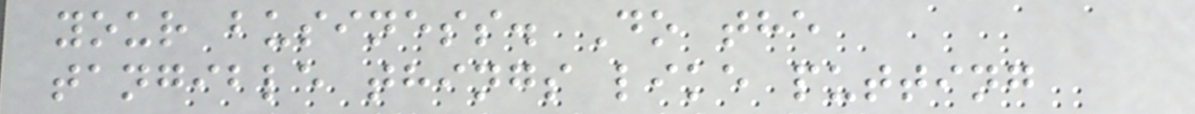your business. Do the
tangible things like putting
